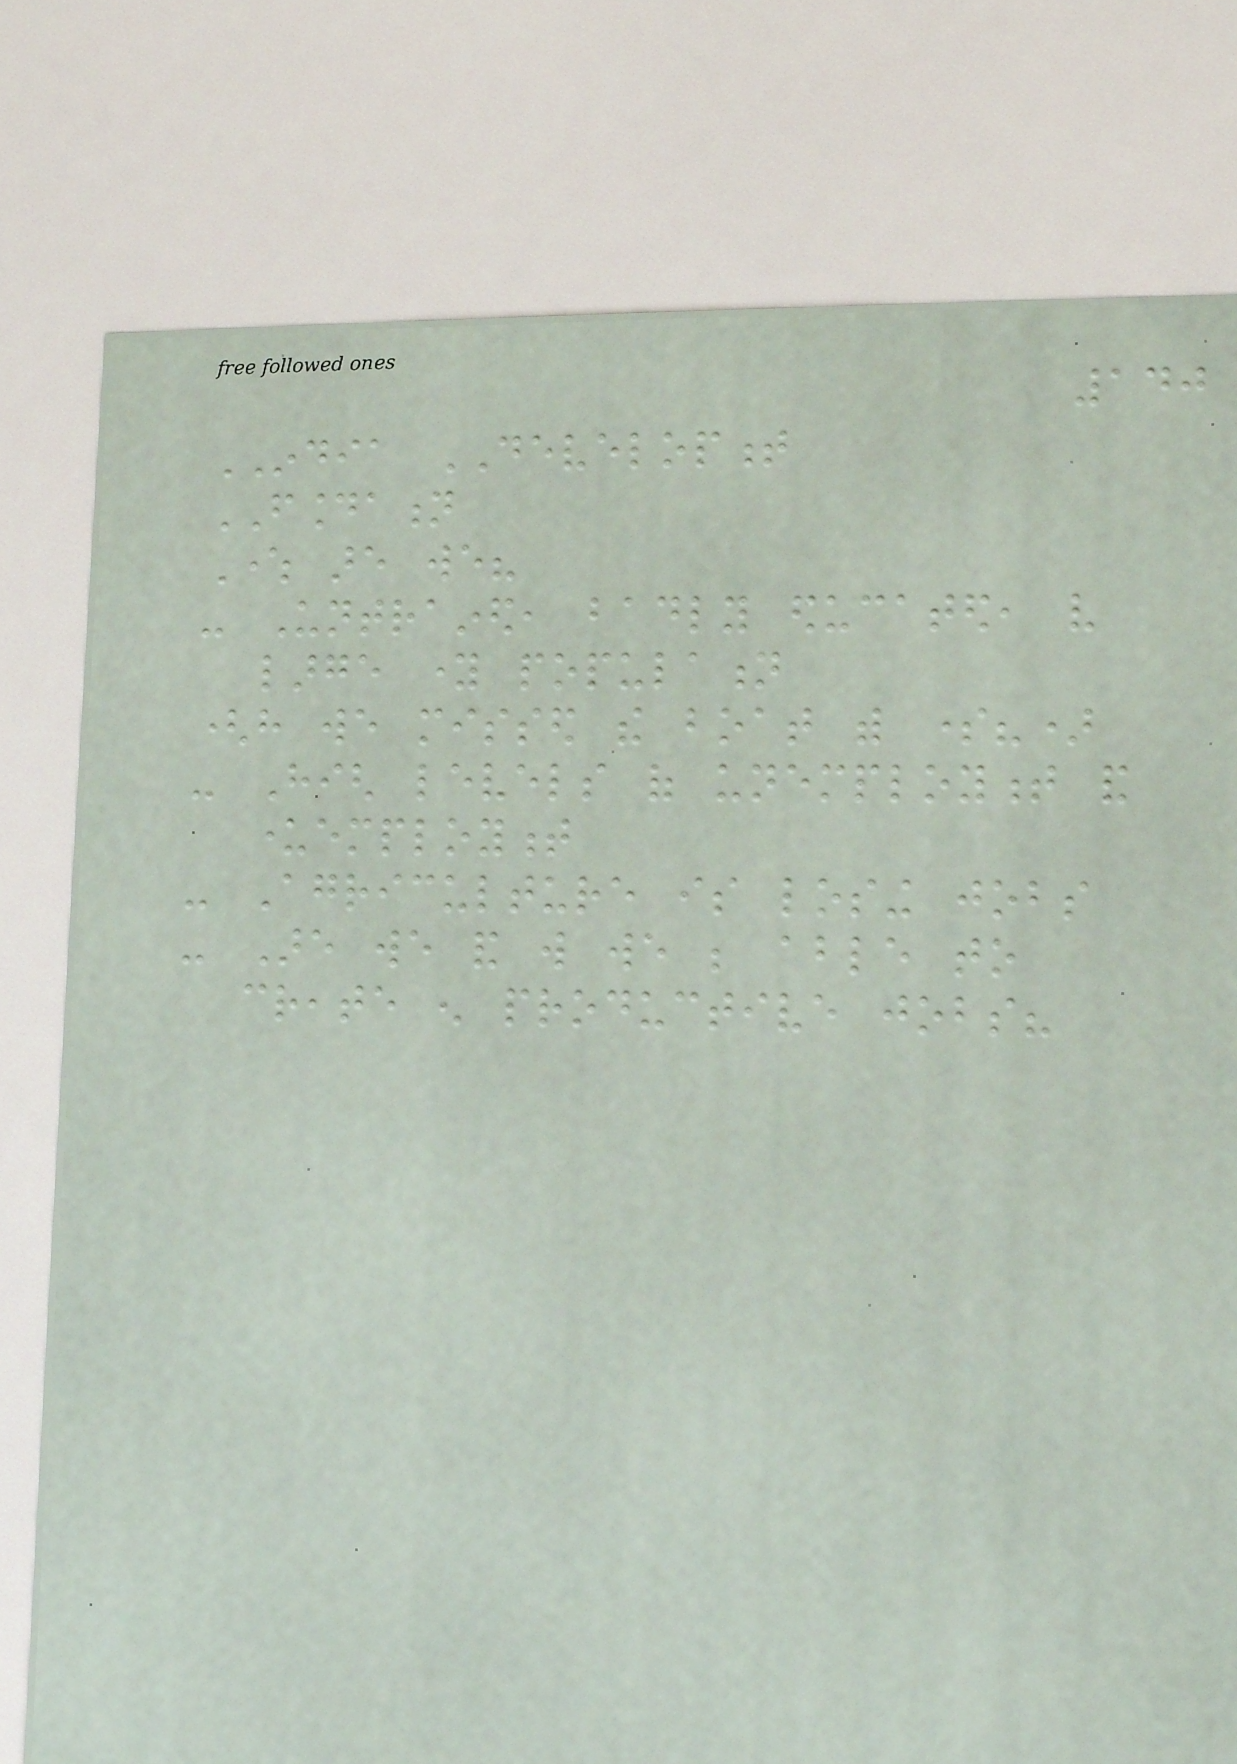140
INDIA DEVELOPMENT
FOUNDATION
Where are we?
- Untrained, badly educated, very
large young population
(have we missed the boat with some?)
- High levels of unemployment and
underemployment
- Agriculture is losing jobs
- Are we and will we be able to
create enough productive jobs?
